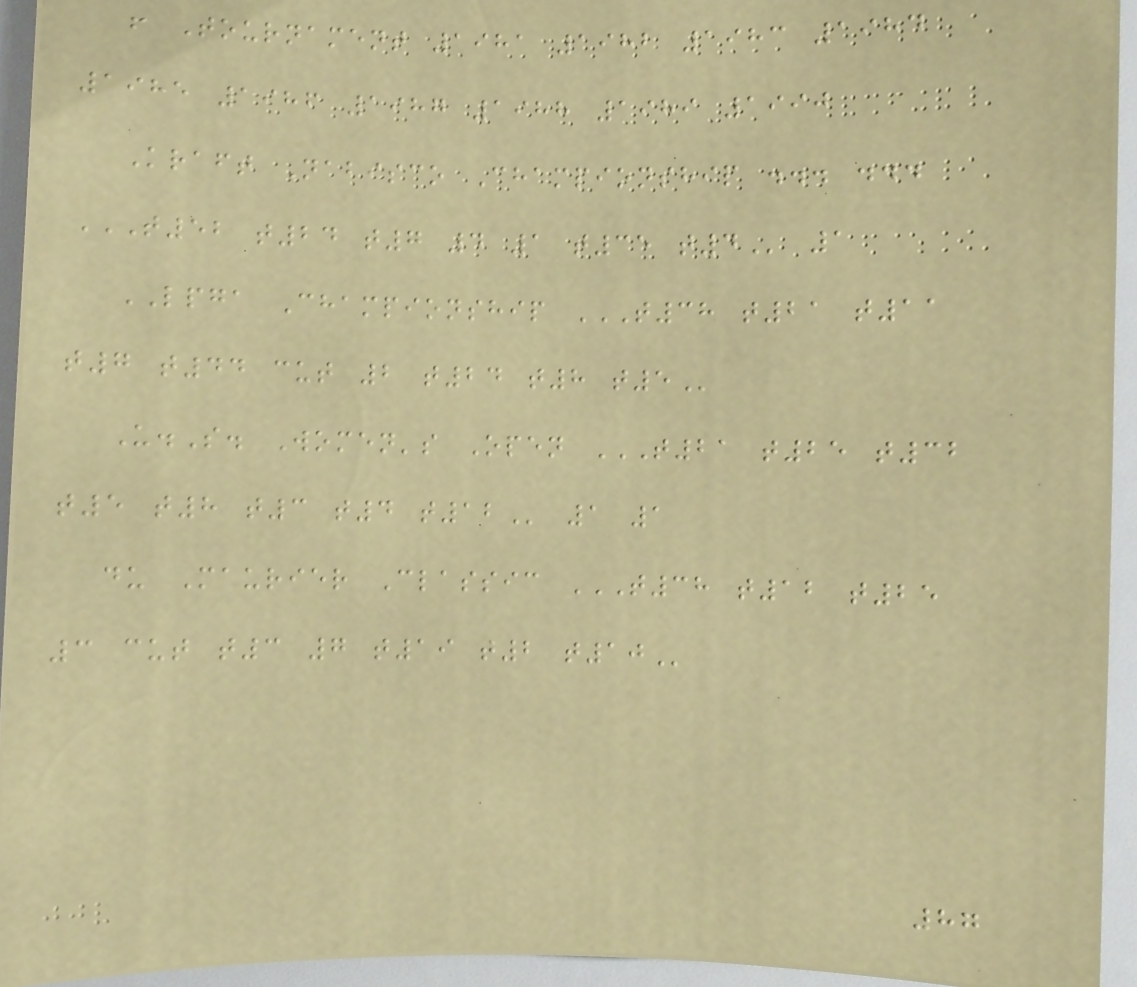! Tournament 1981 1982 1983 1984
1985 1986 1987 1988 1989 1990
Kraft Nabisco Championship ... ...
T52 T24 T7 4 1 T35 T4 1
LPGA Championship T38 T21 T11
T7 T44 CUT 2 T24 T8 T5
U.S. Women's Open T21 T25 T32
T5 T8 T3 T4 T12 1 1
du Maurier Classic T38 T12 T25
3 CUT T3 7 T19 T2 T10
87
